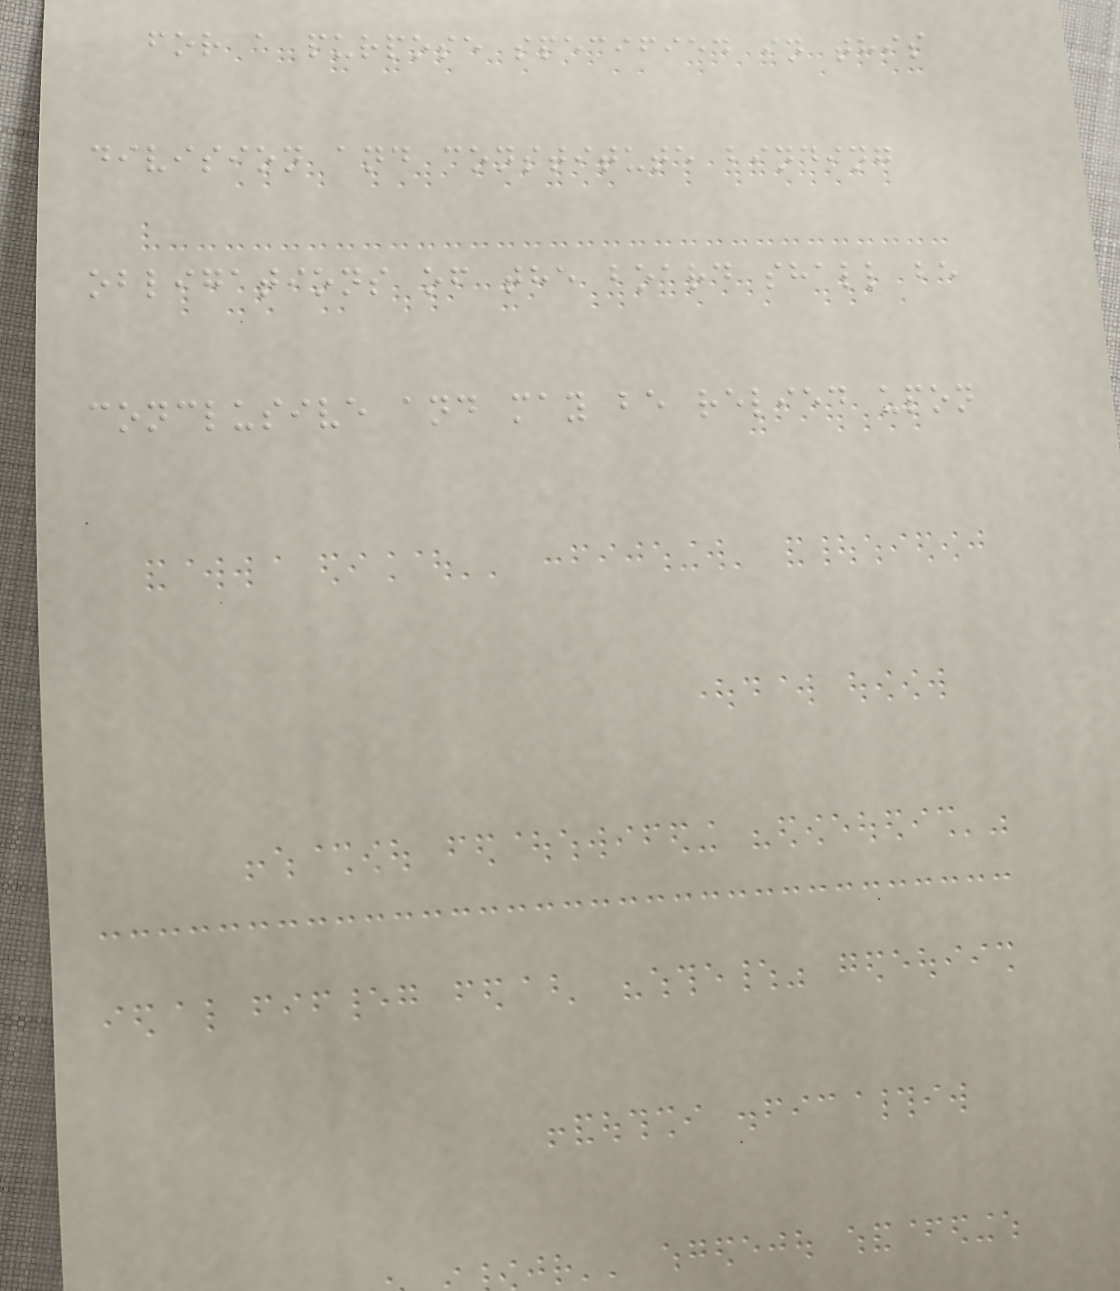for a purpose specified in this
division and constitute binding
obligations of the board shall be
conclusive and may be relied upon
